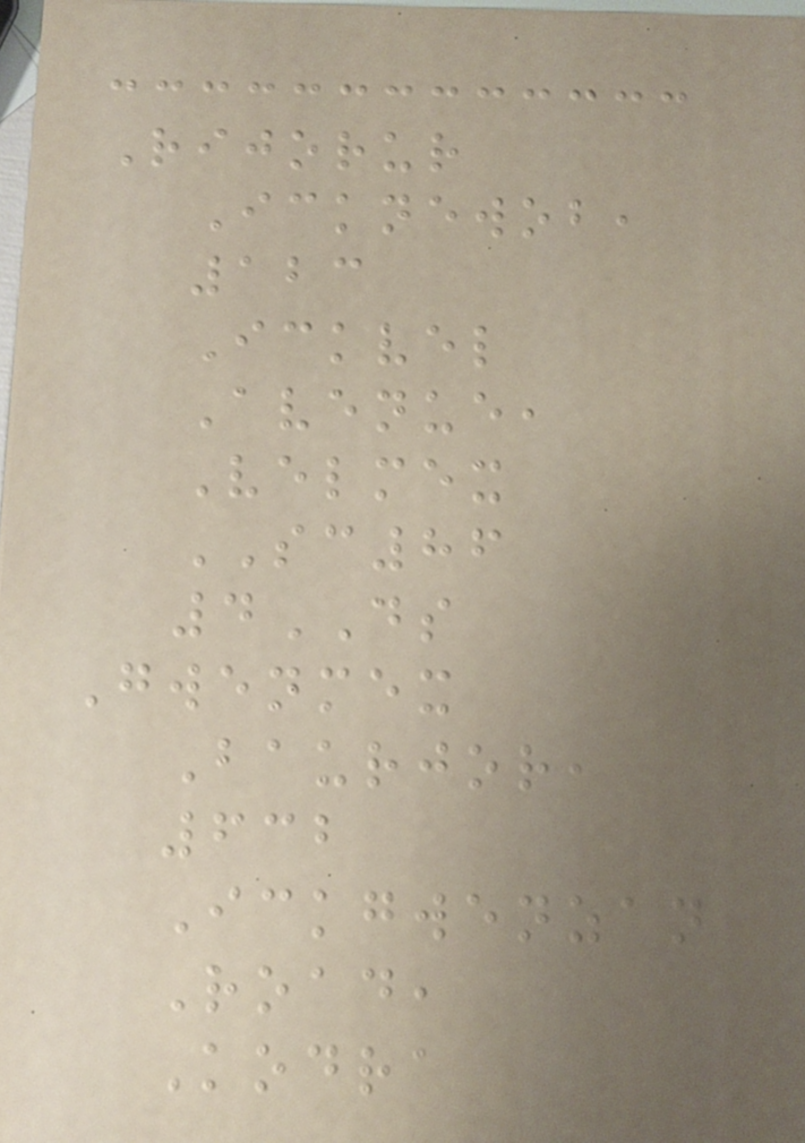Rijorur
Icknewob,
123
Ickvel
Avenue,
Velmex
SC86
4DS
Gwenmex
Baurjor,
632
Ickgwenzan
Road,
Kodra
